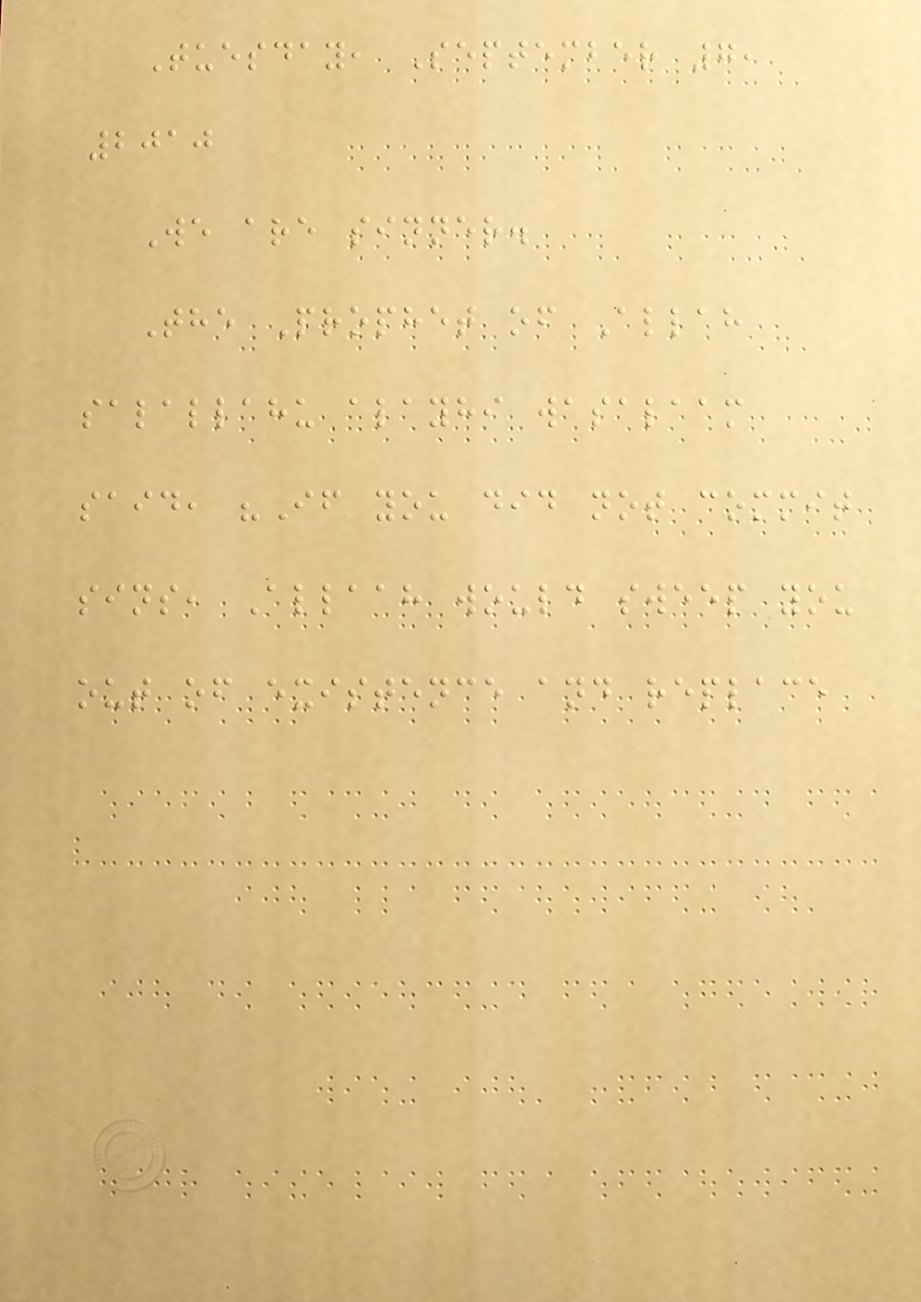Tuesday, September 7,
2010
We are sinner.
The Prophet of Allah
salallahu alayhi wasalaam
said, "If you did not commit
sins, Allaah would sweep you
out of existence and replace
